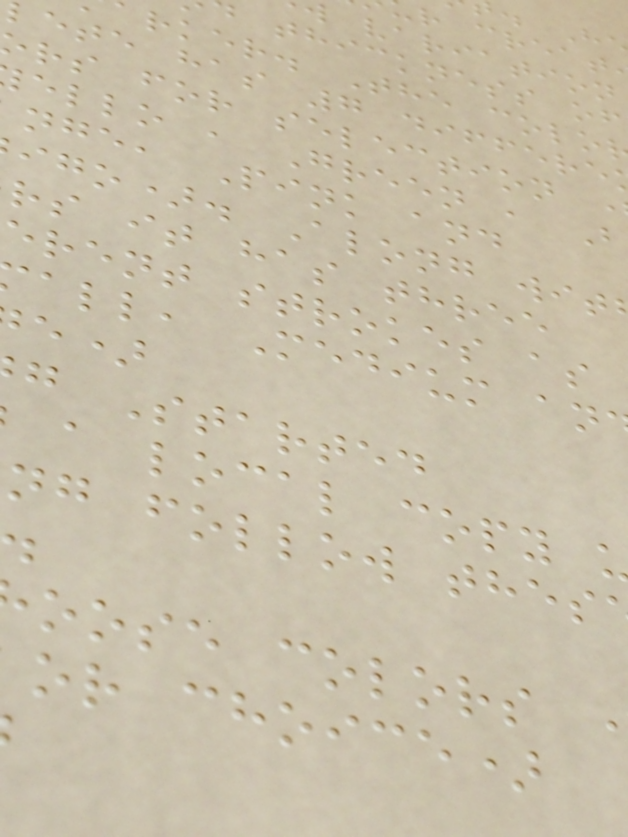r creat
variation
thickness of
rker. The colo
ete has 7 differe
rs for selection
ello , Green , B
nge, Pink and
igo). Along wit
rs it has three
erent strokes as
all, Medium an
g Started
a local copy
ng follow thes
oose colors
or choice)
